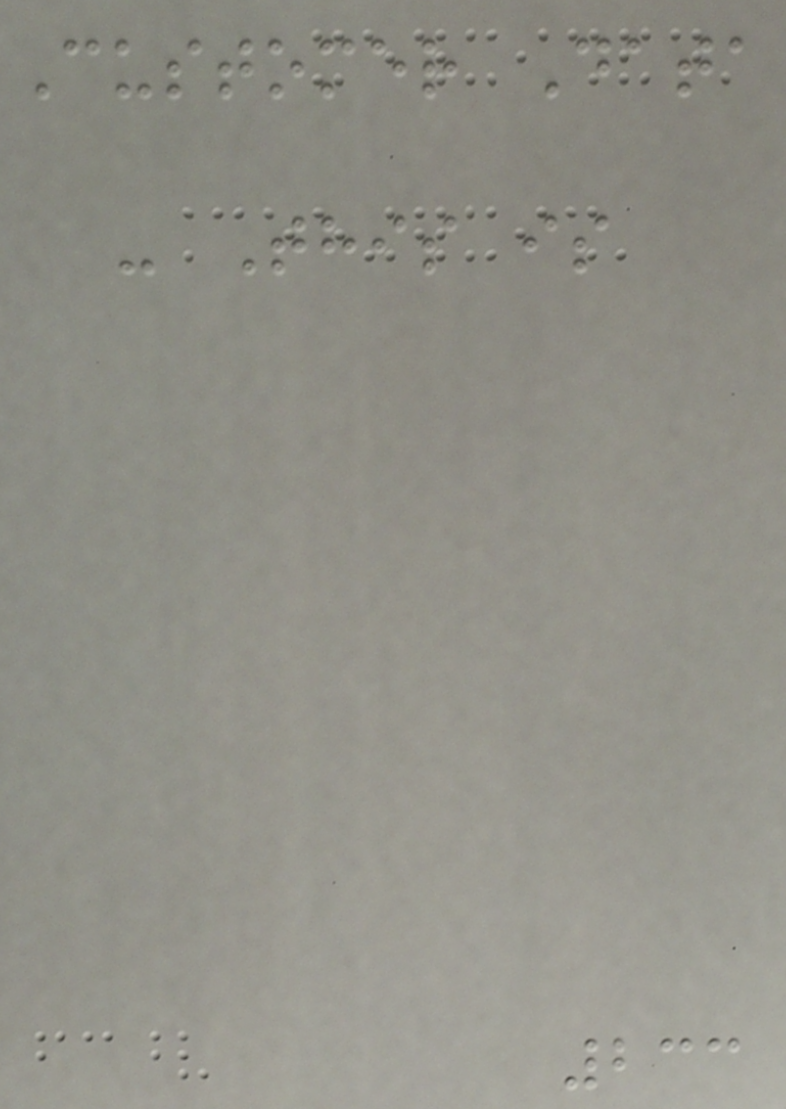Customer Data
- This is
233
